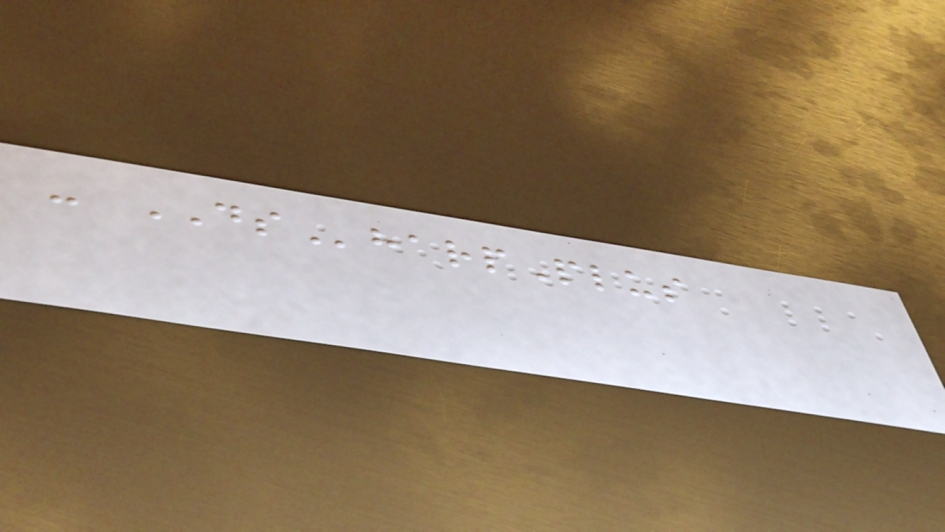- DSharpPlus
